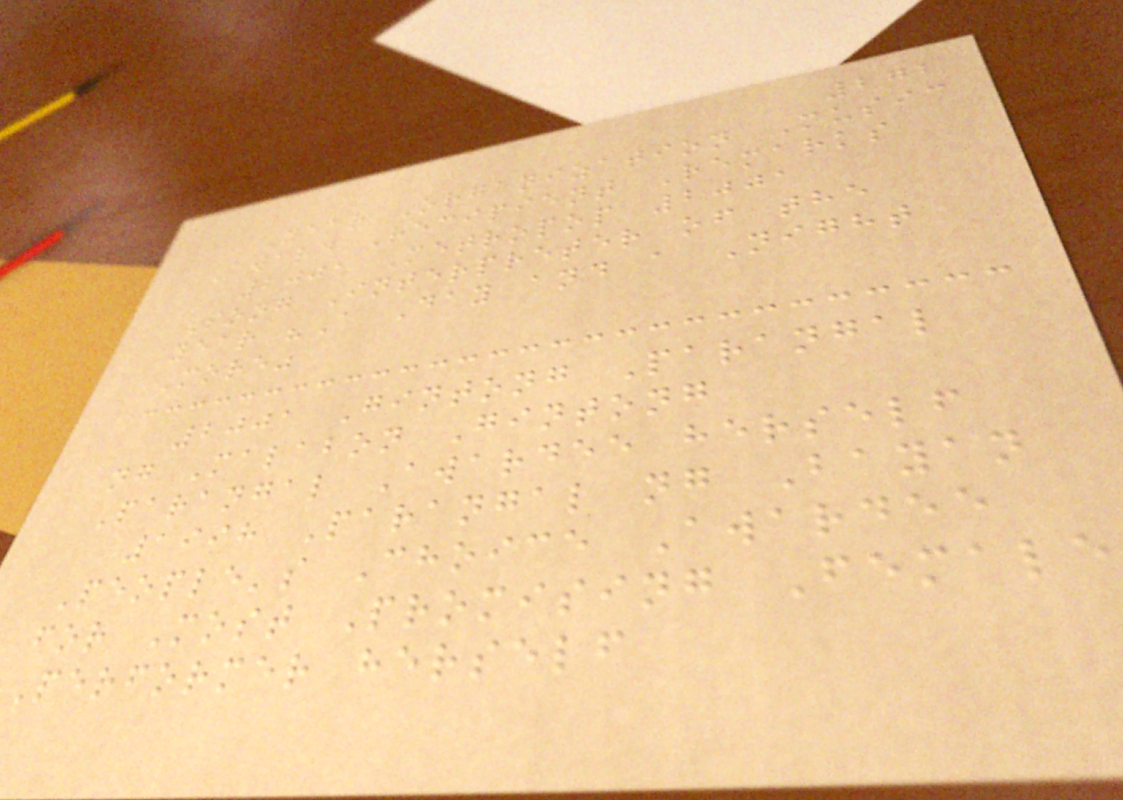272
Year Organization Music
Award Recipient Remarks
2001 Metropop 2001
Song Interpreter of the
year "A Day and a Night
More"
2001 Gintong Parangal
ng Malabon Gintong
Parangal Awardee herself
1998 Parangal ng Bayan
People's Choice Awardee
for Most Promising Female
Performer herself
